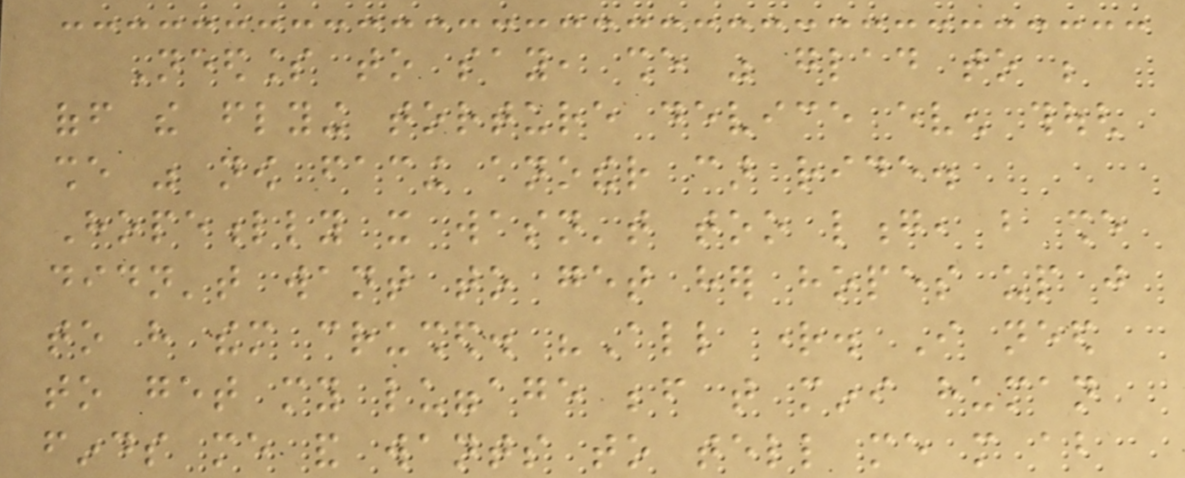Needless to say, she was glad to be
off the flying torture device even though
she was now facing another car ride.
Hopefully it wasn't too long, but she
didn't want to get her hopes up just
to have them crushed. "All right. I need
to get my luggage before that mini human
finds me and wants to tell me more about
